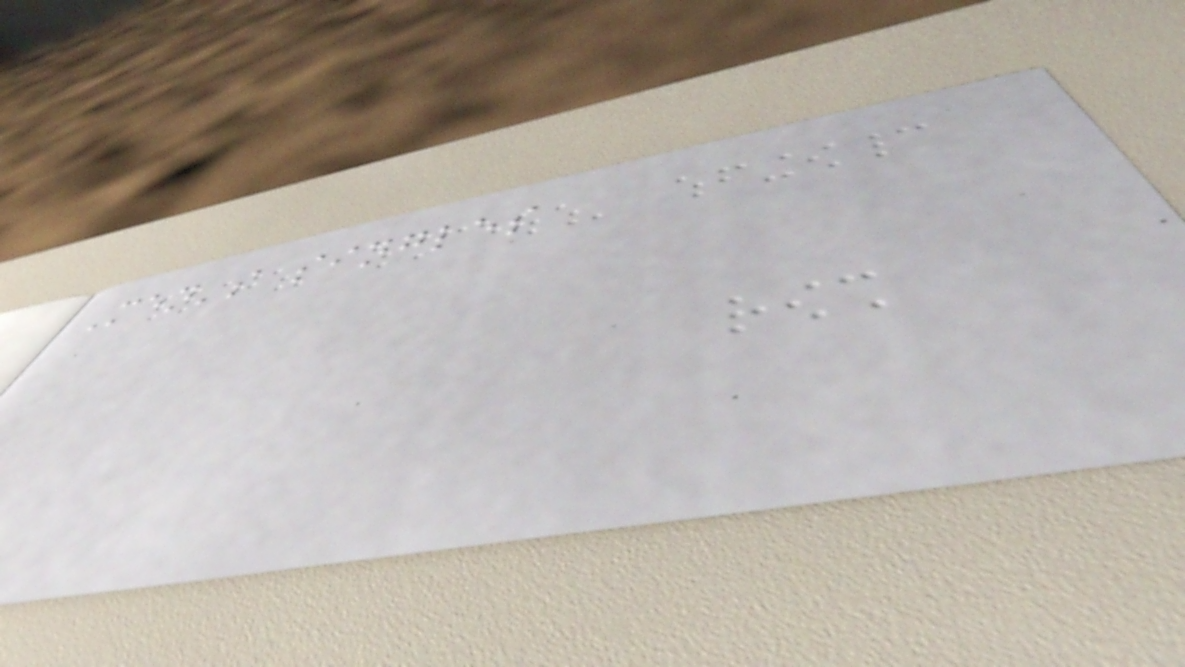Men's singles
